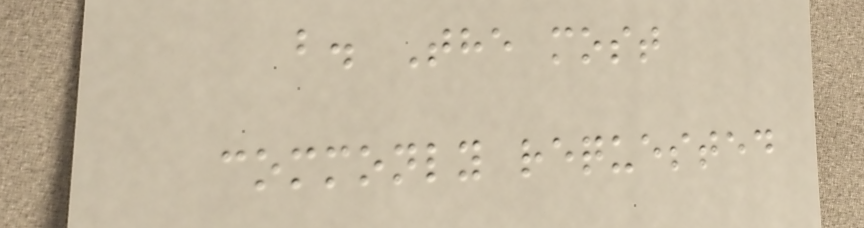b. The most
commonly requested
